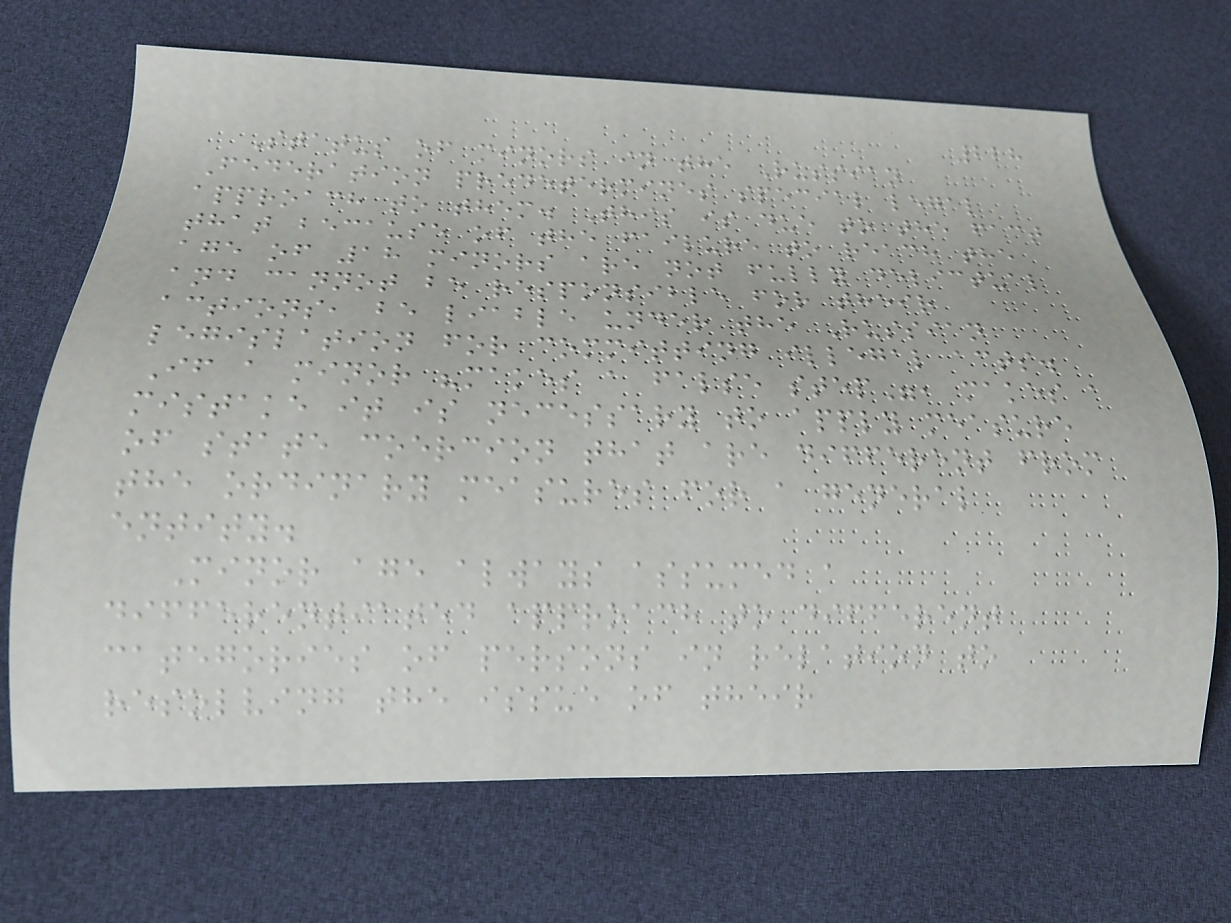228
Status of minors in the Russian
Federation predetermines special legal
approach to them. This is due to the fact
that because of the failure to reach the
age of 18 minors are not fully delictual
and cannot be responsible for their
actions, be liable under the Russian
legislation for committing illegal acts.
If a minor "makes a false step", makes a
mistake it is necessary to apply measure
of state coercion that are different from
the ordinary measures for a general
entity.
Minor age always assumed a
differentiated approach to different
categories of persons in relation to
resolving the issue of their
